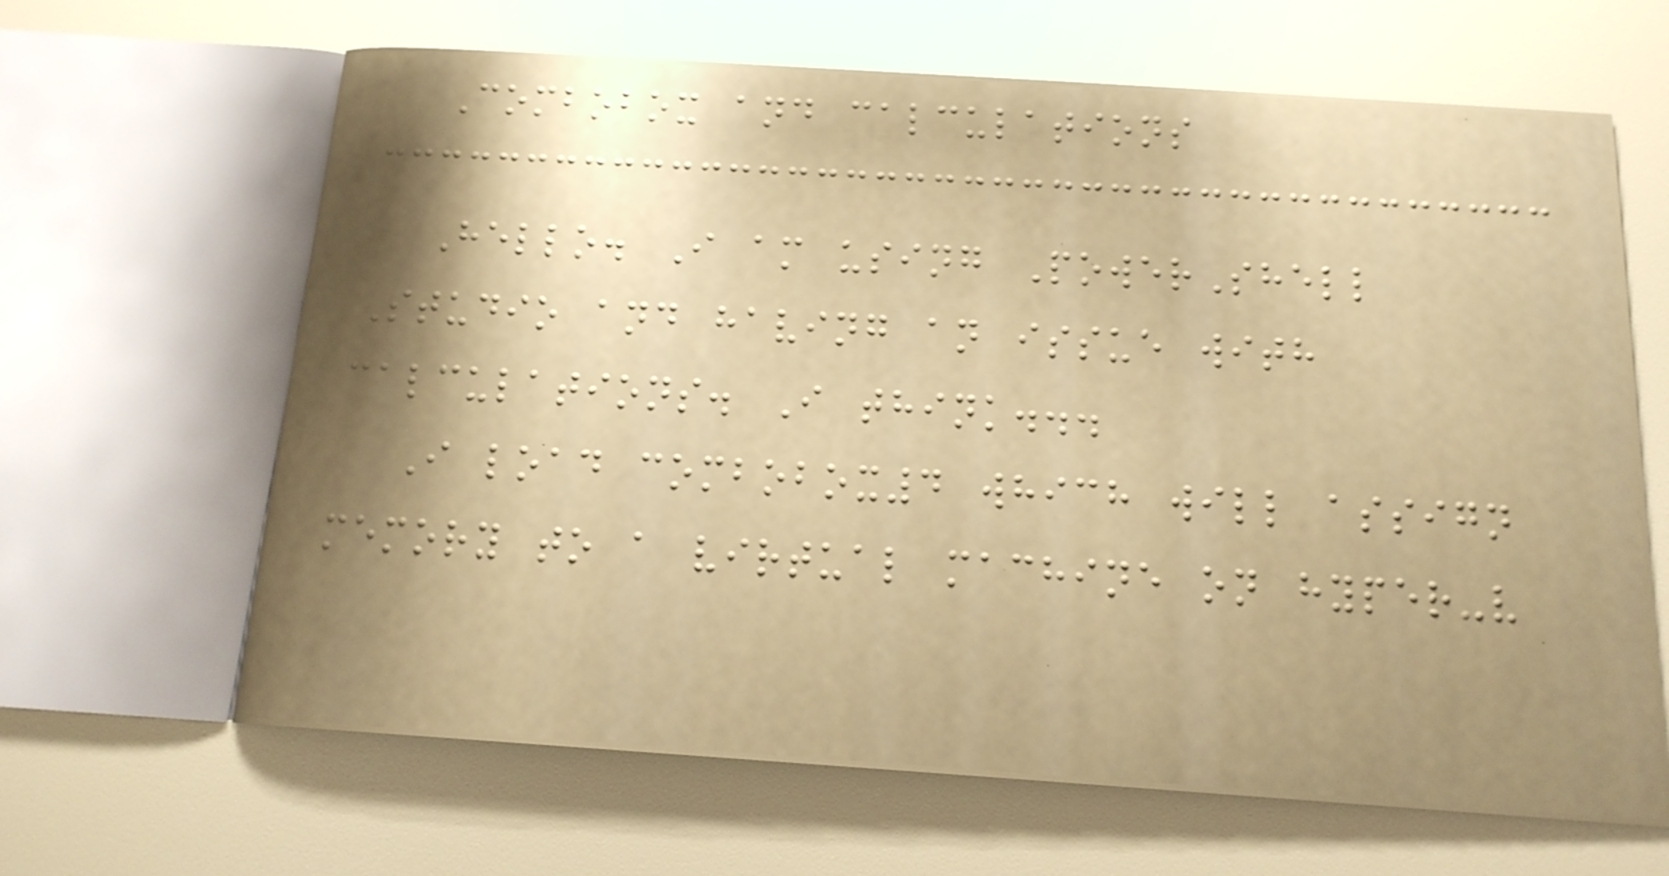Combobox and calculations
Hello. I am using PowerShell
Studio and having an issue with
calculations. I think...
I load combobox4 which will assign
memory to a virtual machine on hyper-v
